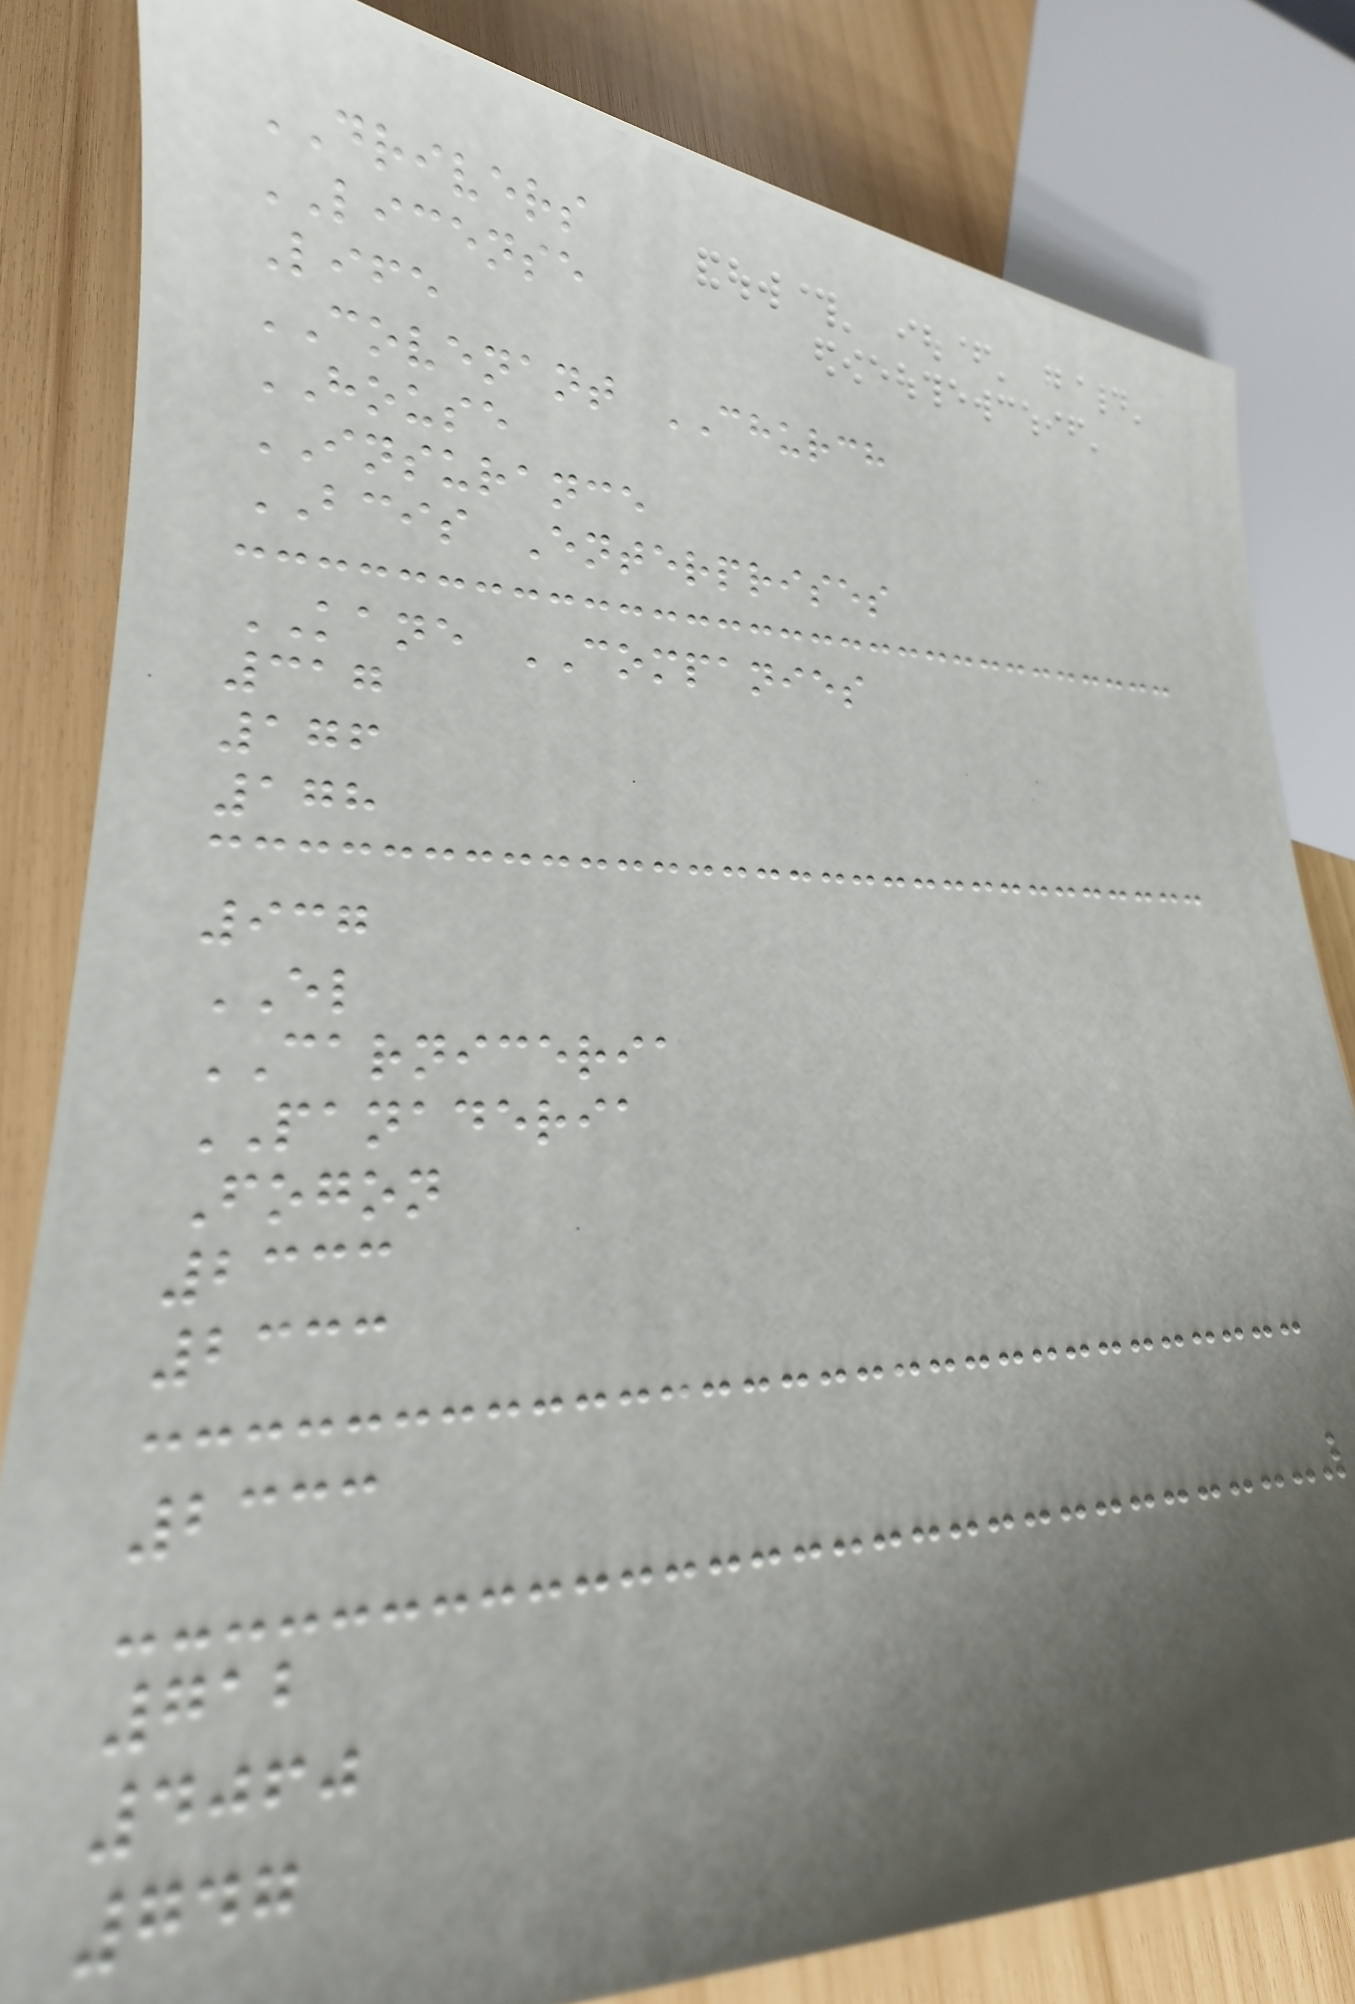DRIVERS
LICENSE
Life
COVENANT CHURCH
HOUSE
INSURANCE
BCIS Enterprises
KANE COMPANIES
317
176
178
937
EL
CARNICERIA
PANADERIA
Fogon
2333
2333
2333
712
4060
747
